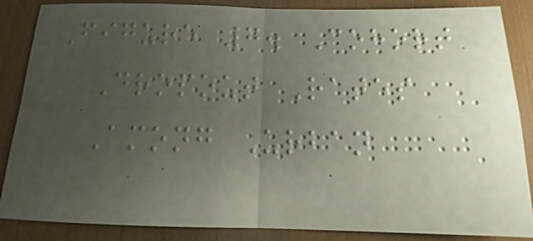Figure 7. Cohort
Dropout Rates
Among Urban
